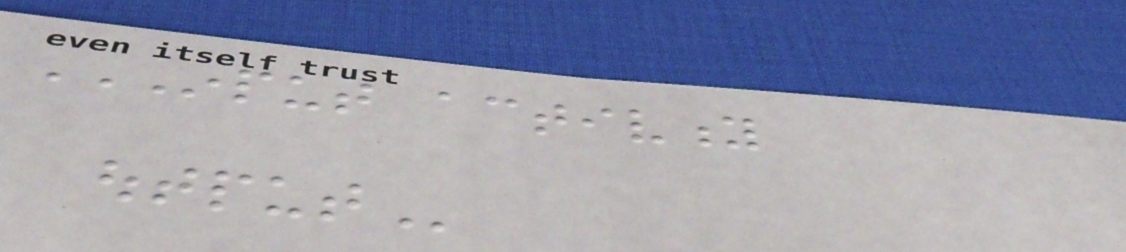INPUT ACTIVITY
OUTPUT
